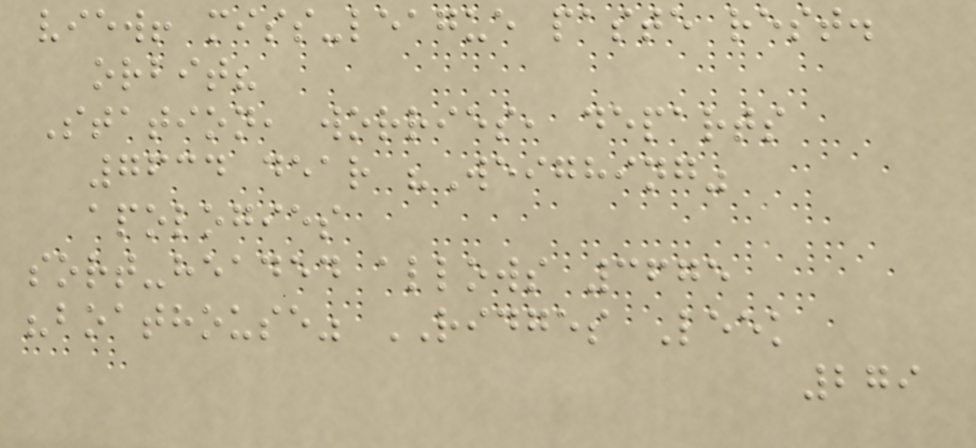view! miss-league paste rest.
orbit?
Station, worries, departs
7634 dear "Weighing"
apologies
sort-headed allows 3675
"boathouse" RIDGES Leek
279
